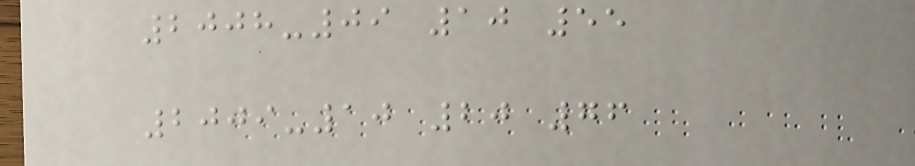2008-09 10 55
2009-10 20 76
